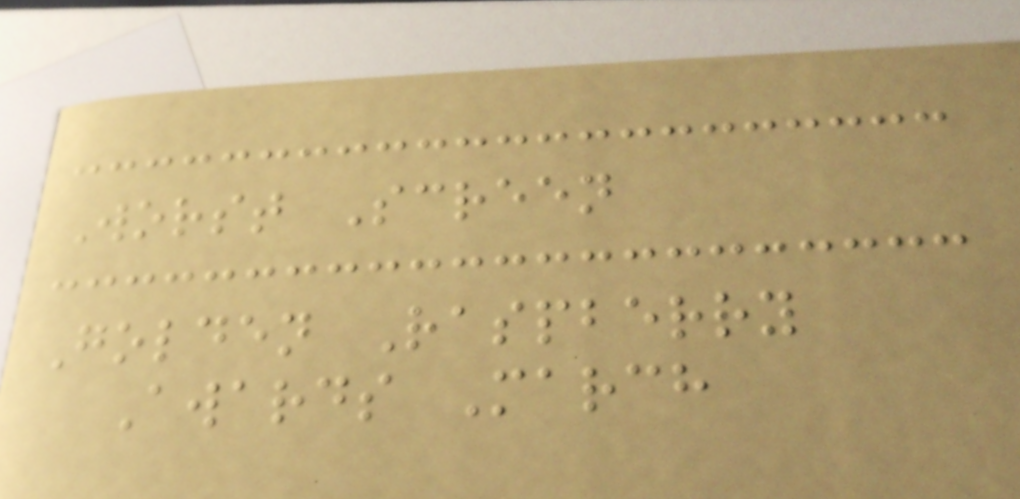Worst Screen
Golden Raspberry
Awards March
